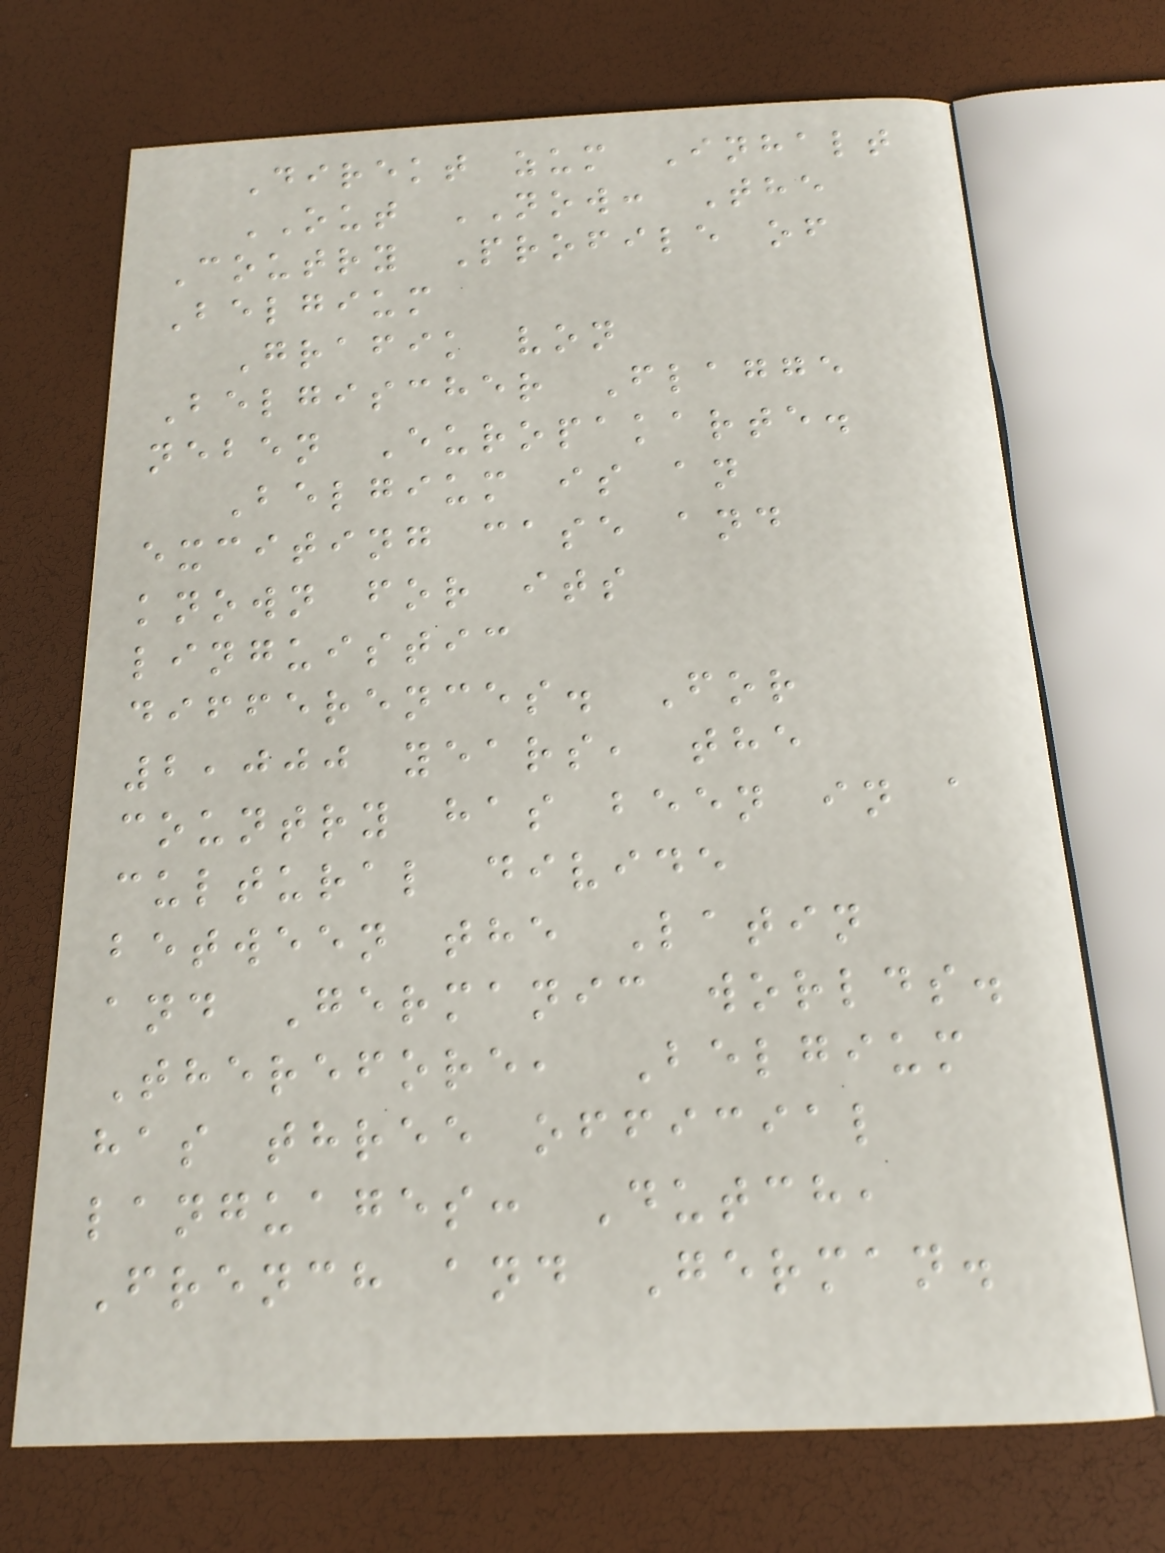Direkt zum Inhalt
OUT NOW: The
Coutry Profile of
Belgium
Grafik von
Belgischer Flagge
neben Europakarte.
Belgium is an
exciting case and
known for its
linguistic
differences. For
2,000 years, the
country has been in a
cultural divide
between the Latin
and Germanic worlds.
Therefore, Belgium
has three official
languages: Dutch,
French and German.
